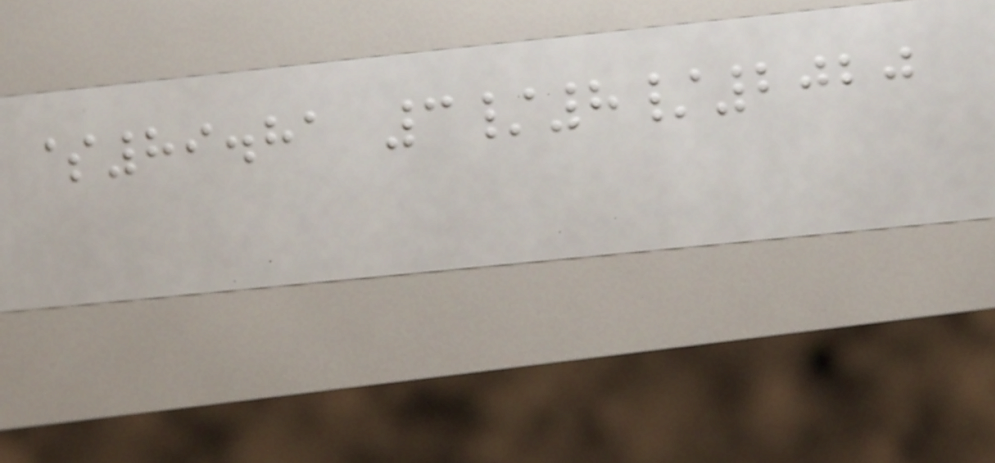$89.81 3/8/2020
